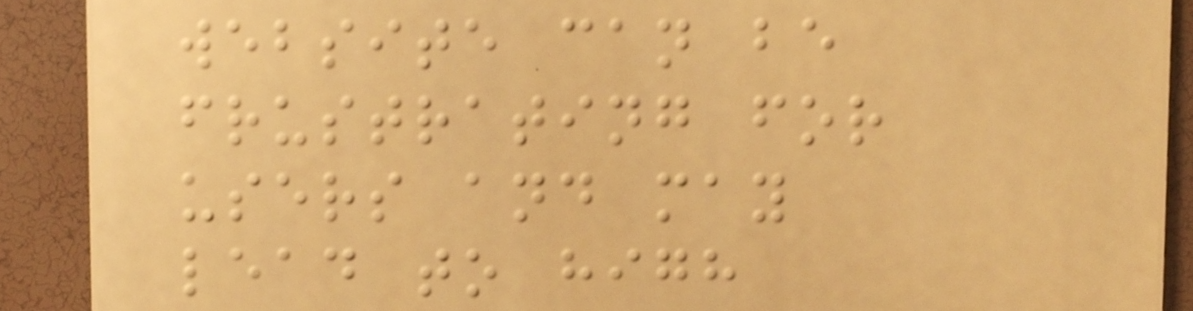website can be
frustrating for
users and may
lead to high
